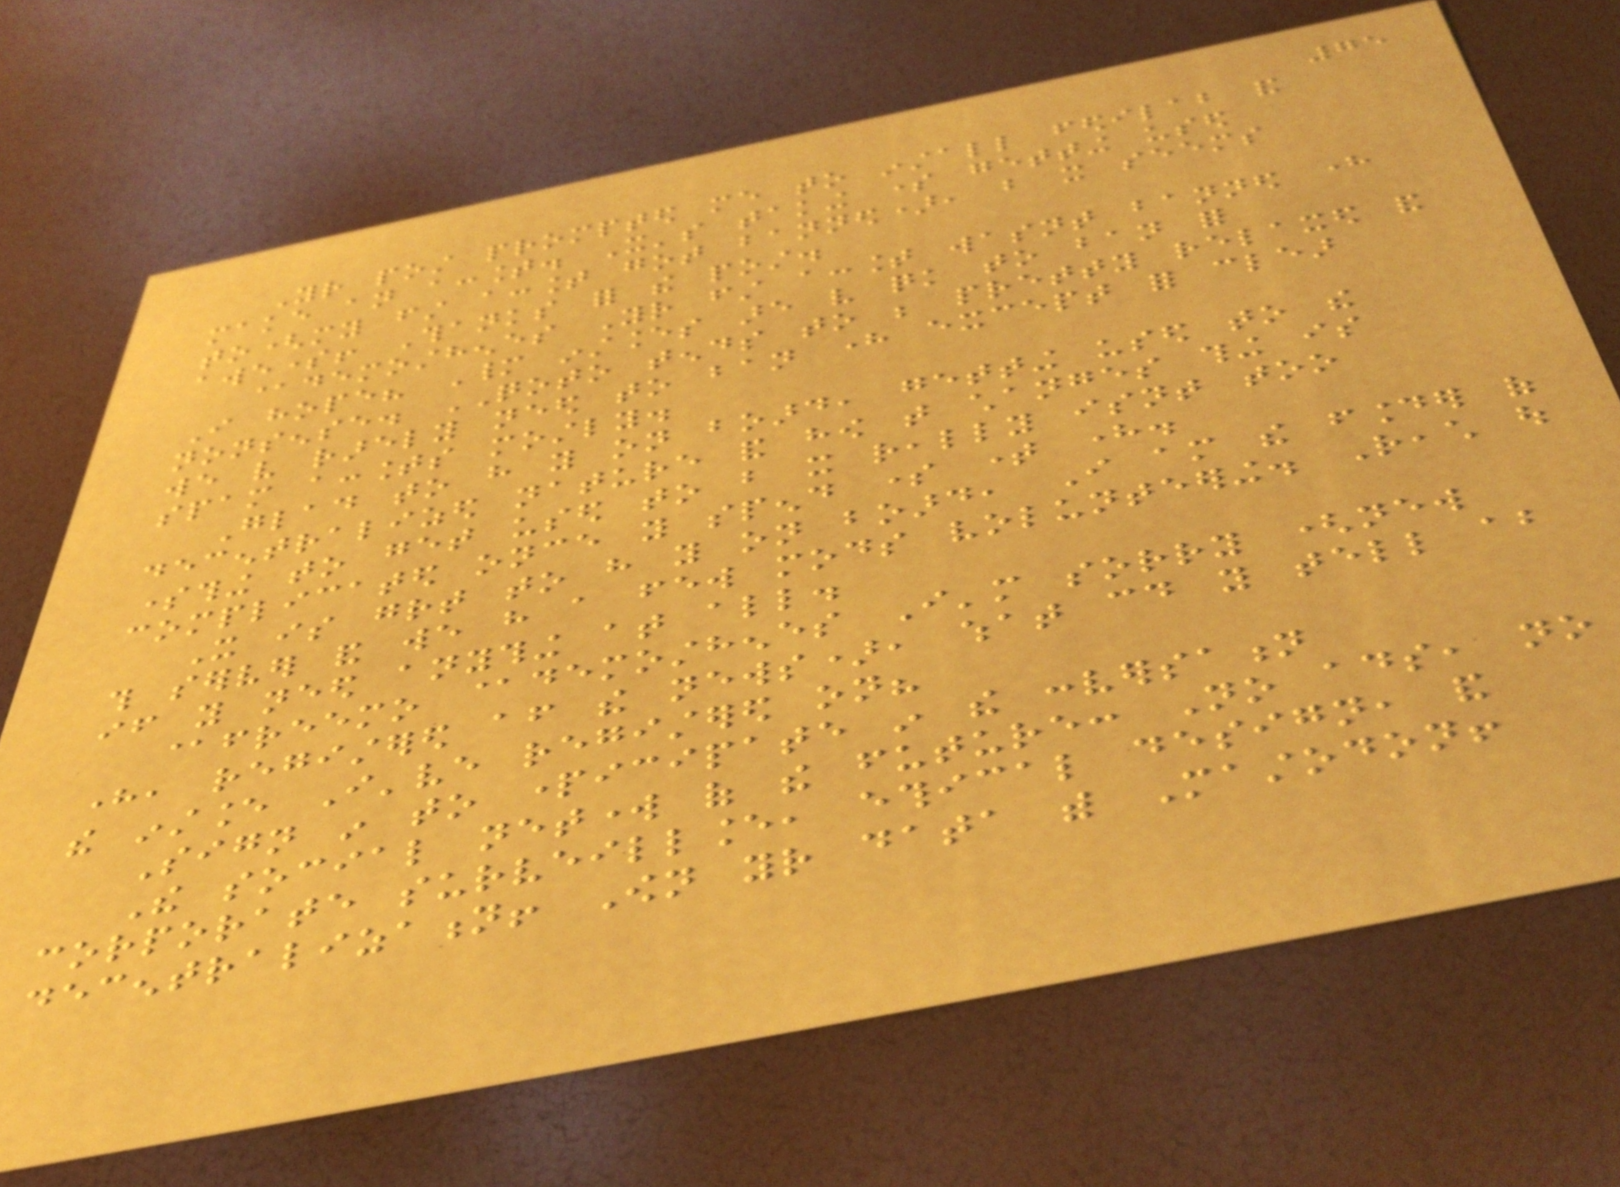75
Your post prompted me to install fedilab and
make an account. It's taking some getting used
to(my first account got banned), but it seems
awesome! Thanks for the post.
@demosthenes Your first account wasnt banned here
I hope? Many instances are very quick to ban for
nonsense. QOTO tends to be pretty relaxed and
we very rarely need to ban here except for clear
spam accounts mostly.
Glad to have you on board, getting used to the
decentralized nature and how that changes thing is
something to get used to but it really isnt too
complicated once you spend some time here.
It is great to have you on board, I am the founder of
this server and we have a few mods volunteering. Reach out
if you need anything at all.
@freemo @demosthenes I'm sorry (new
here, registered after the news), what could you tell about
the instance I've registered on?
Sign in to participate in the conversation
The social network of the future: No ads, no
corporate surveillance, ethical design, and
decentralization! Own your data with Mastodon!
